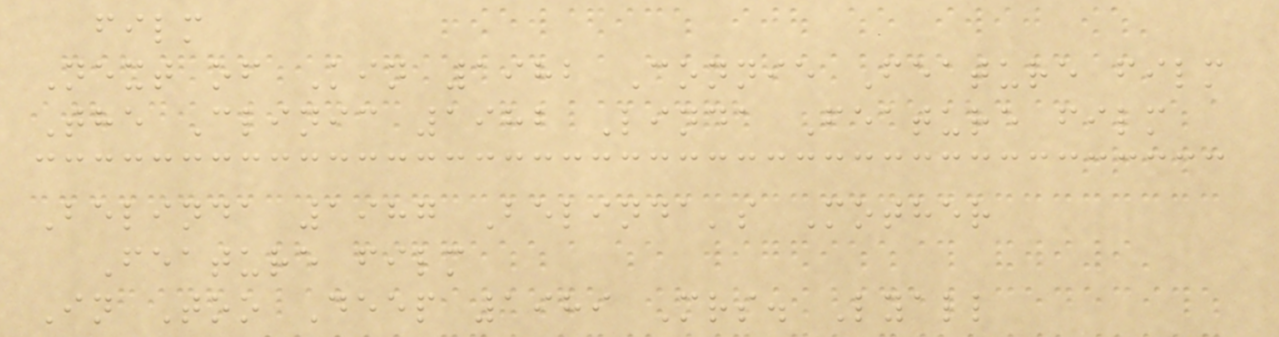film
Next of Kin 1982 Connie Feature film
The Clinic 1982 Linda Feature film
Belinda 1987 Belinda's Mother
Feature film
In Too Deep 1989 Mrs. Lyall
